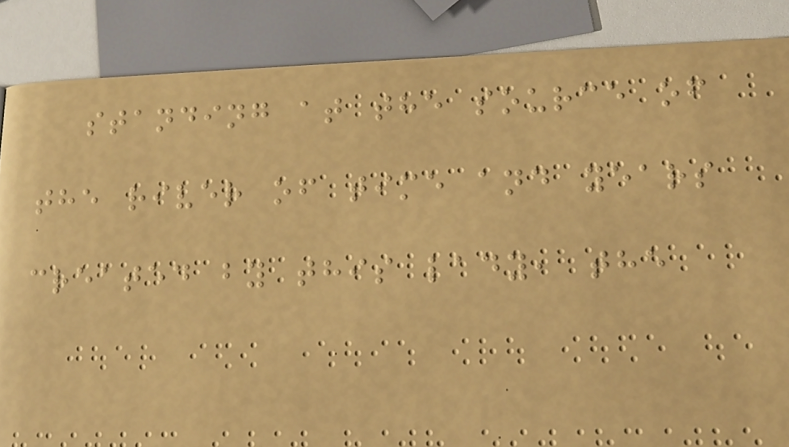standing at the source of
the river of time and years
created by this lady, the
